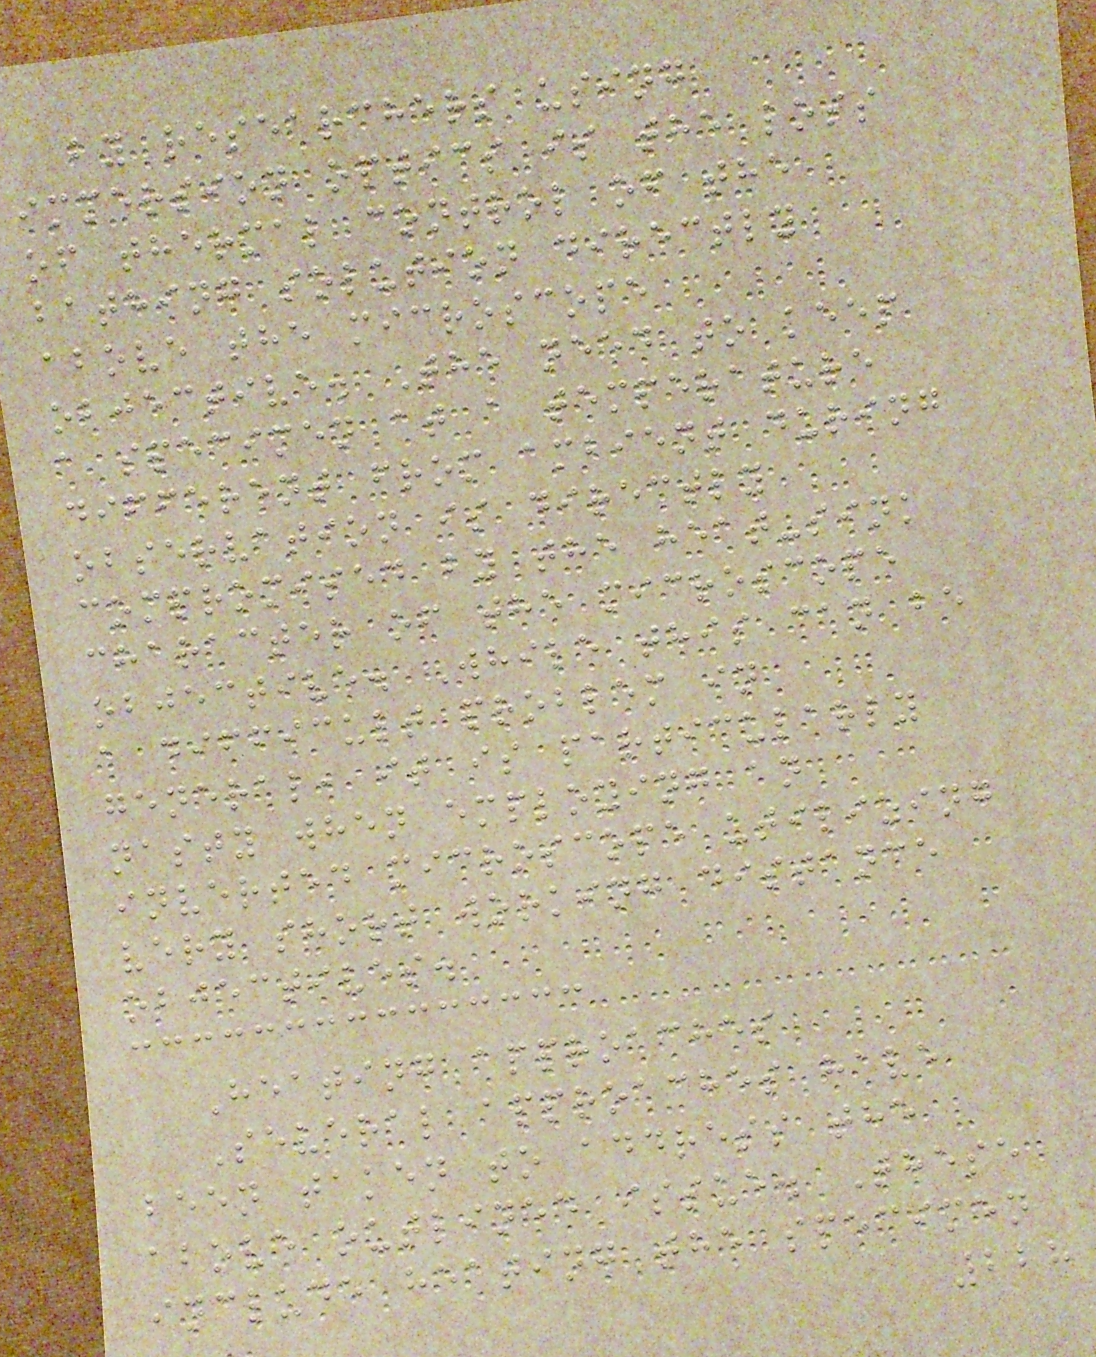by researchers using
immersion optics is the loss
of thermal control of the
bathing solution directly
above the microscope
objective. The need to keep
a specimen at a temperature
different from ambient during
observation is directly
compromised by the heat-sink
character of the microscope
objective. While this can be
a difficult problem in
general, it is particularly
nasty when employing an
inverted microscope utilizing
very short working distance
objectives.
Heating approaches
Several approaches have
been taken to address the
above outlined issue. These
include heating the specimen
228
